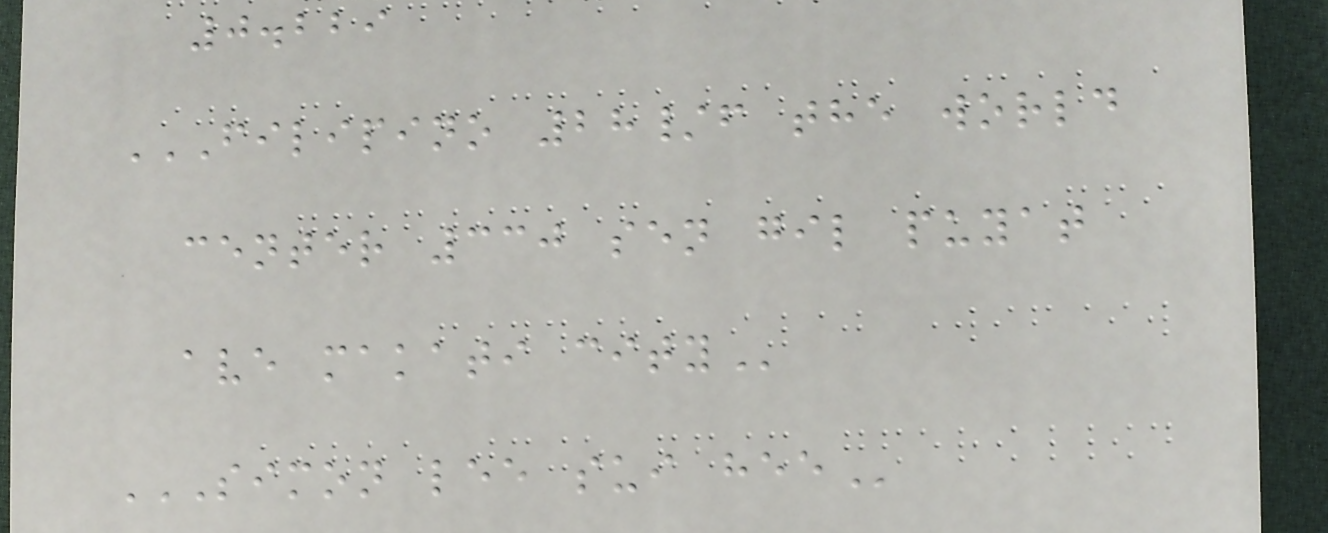0.229
FILIPINO 28/F THE WORLD
CENTER 330 SEN GIL PUYAT
AVE MAKATI CITY
SIMON LEE SUI HEE
